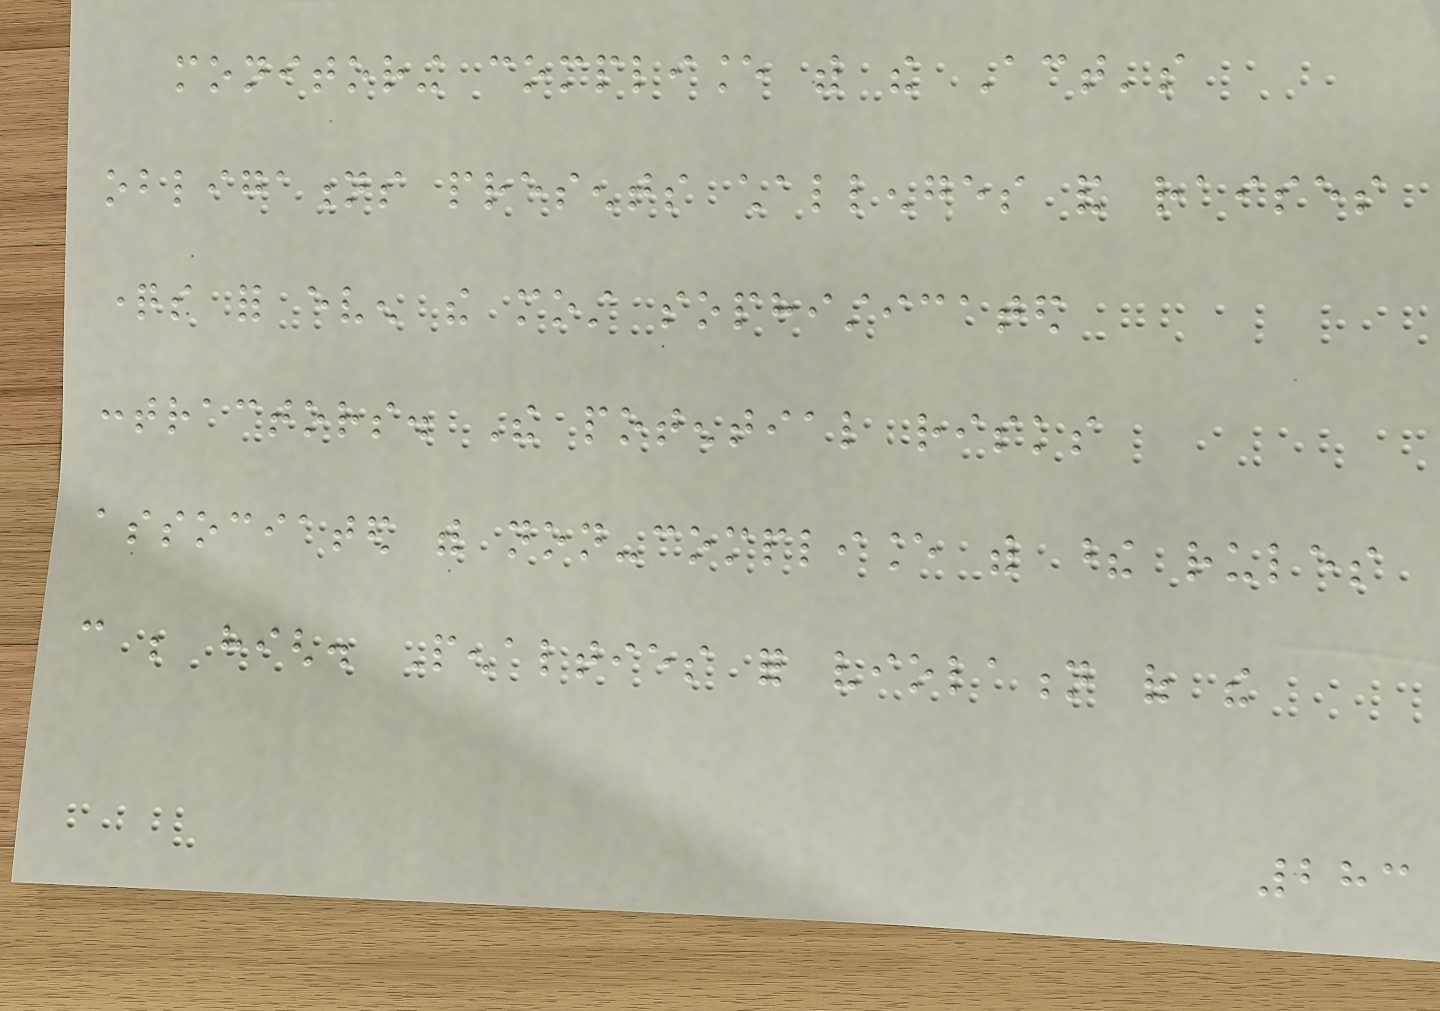monitoring compliance with the Act's
obligations presents challenges and raises
questions for even the most sophisticated
contractors. The potential risks
associated with non-compliance with these rules
can be high. Penalties for violation of the
283
